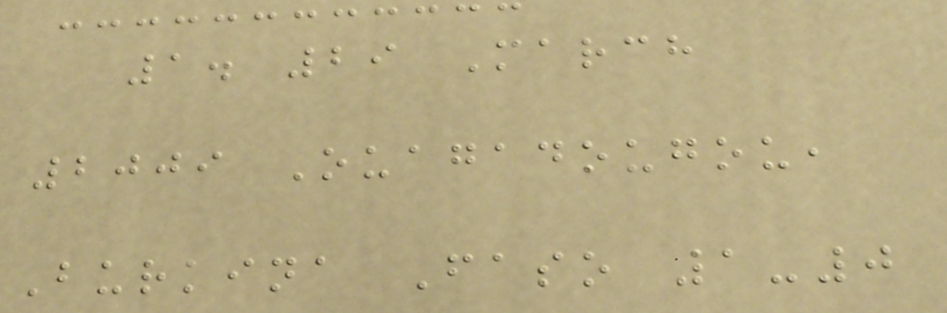1. 29 March
2009 Ouagadougou,
Burkina Faso 1-0
